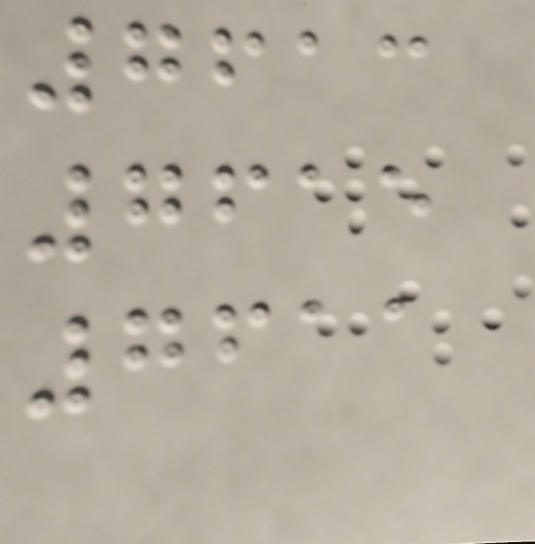7613
7615
7611
